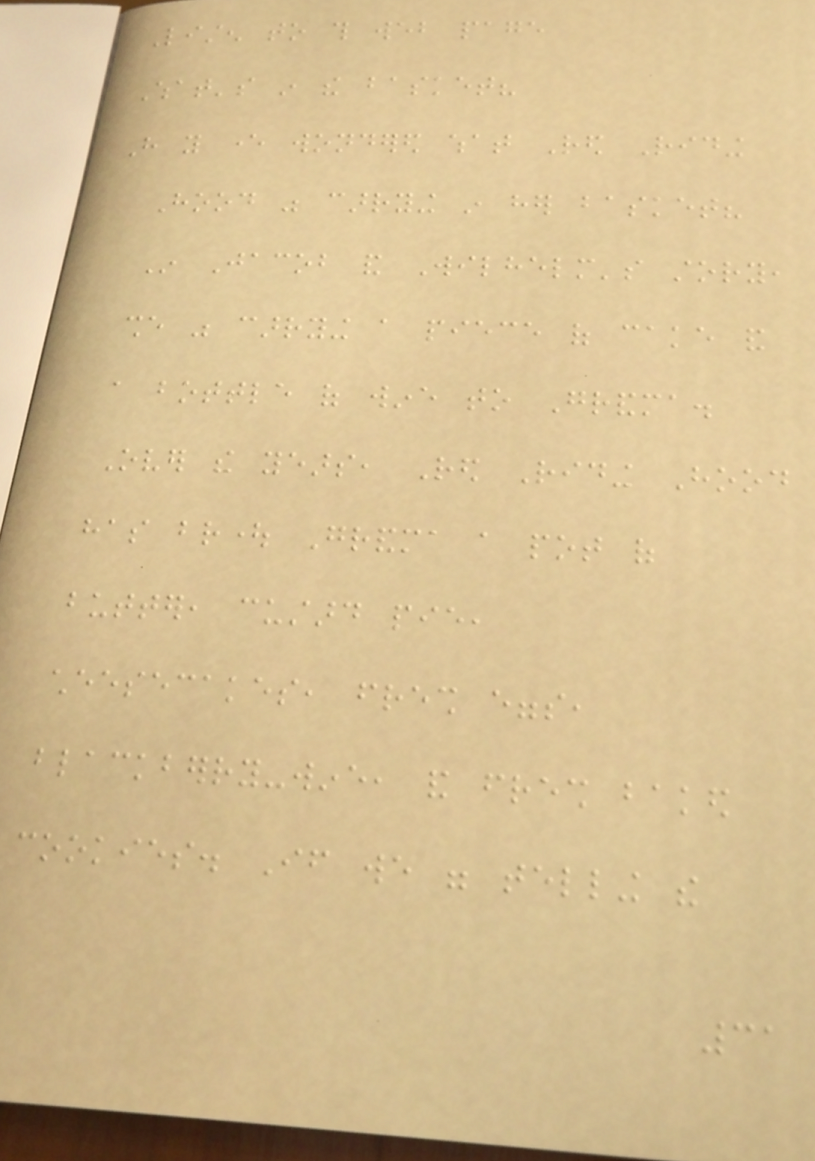Listen to this web page
What's in the basket?
Have you ever wondered what Red Riding
Hood was carrying in her basket?
In Jacob and Wilhelm's story,
she was carrying a piece of cake and
a bottle of wine to Grandma.
Over the years, Red Riding Hood
has brought Grandma a pot of
butter, custard pie,
cheesecakes, fresh eggs,
blackberry-wine, and fresh baked
cookies. If we were telling the
31
